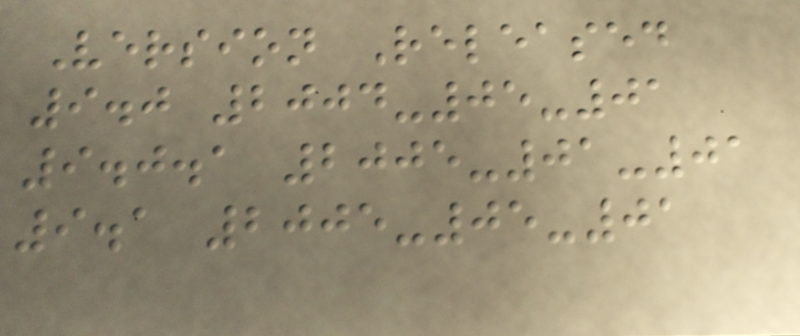Version Released
9.0 2004-05-01
9.0.1 2005-01-01
9.1 2005-05-01
